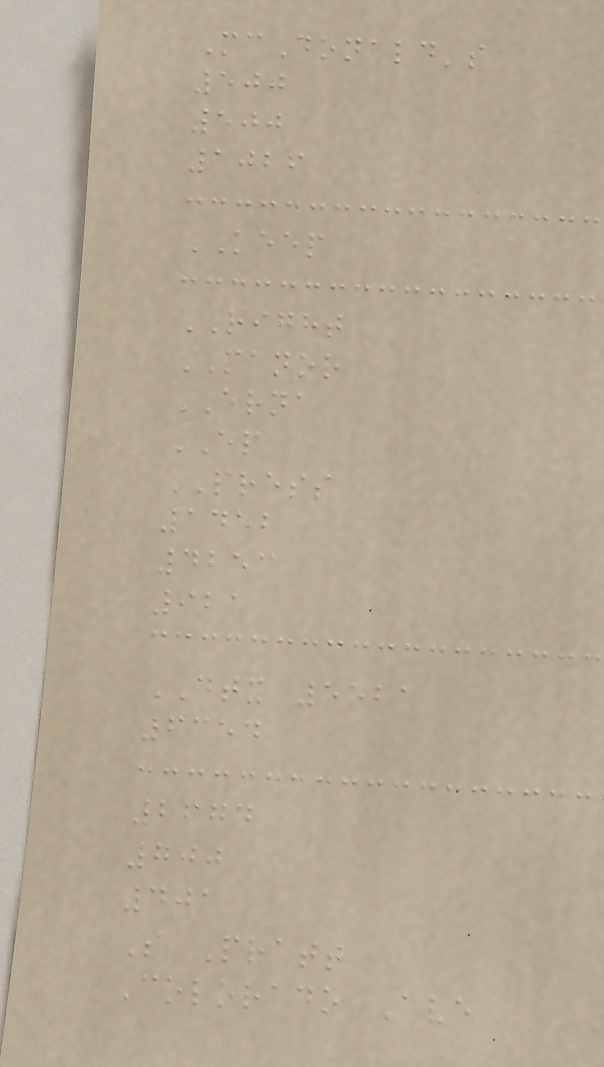McDonald's
500
500
1026
KEEP
RIGHT
MANOR
ERNA
EP
PRESS
1452
4253
921
DTX 5521
6354
2674
700
401
S Pratt
Colorado Ave
